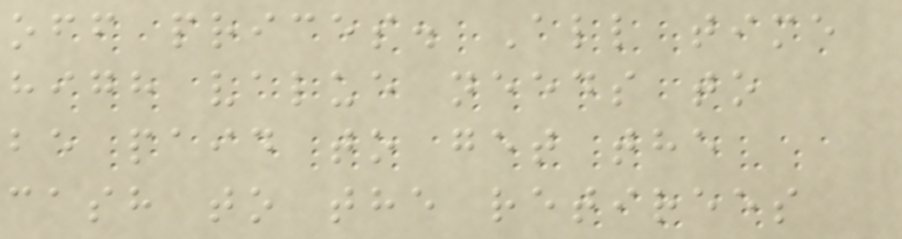off prices. All time
high value needs to
be paid to get the
cash to the retirees
